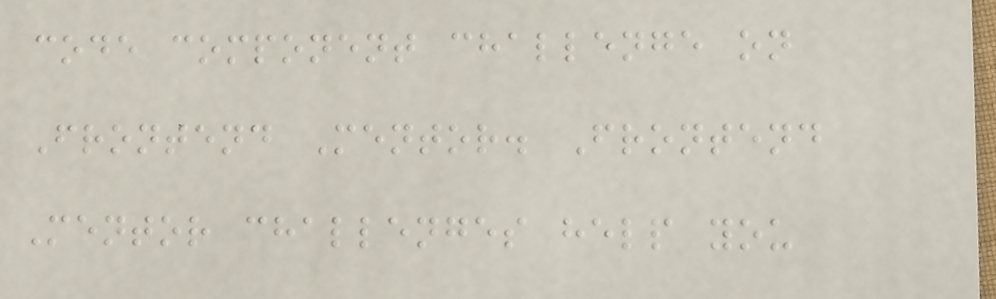code component challenge on
Frontend Mentor. Frontend
Mentor challenges help you
